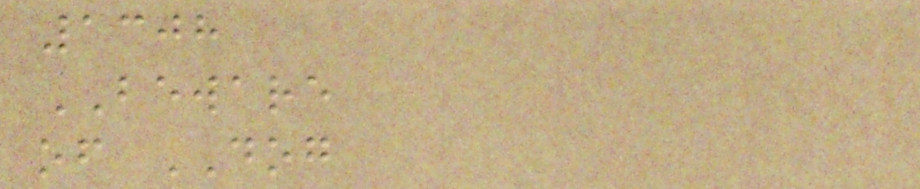1308
BEWARE
of DOG
